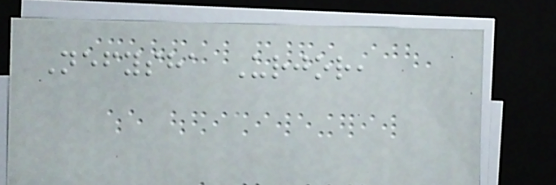Nefysha Urjor,
